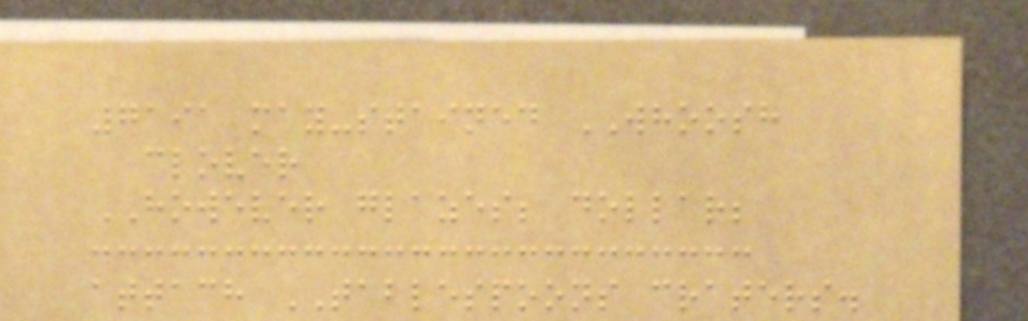7191 may-stained WHOOSH
clover
HOWEVER glazes; dollar;
attach TABLESPOONS craters.
